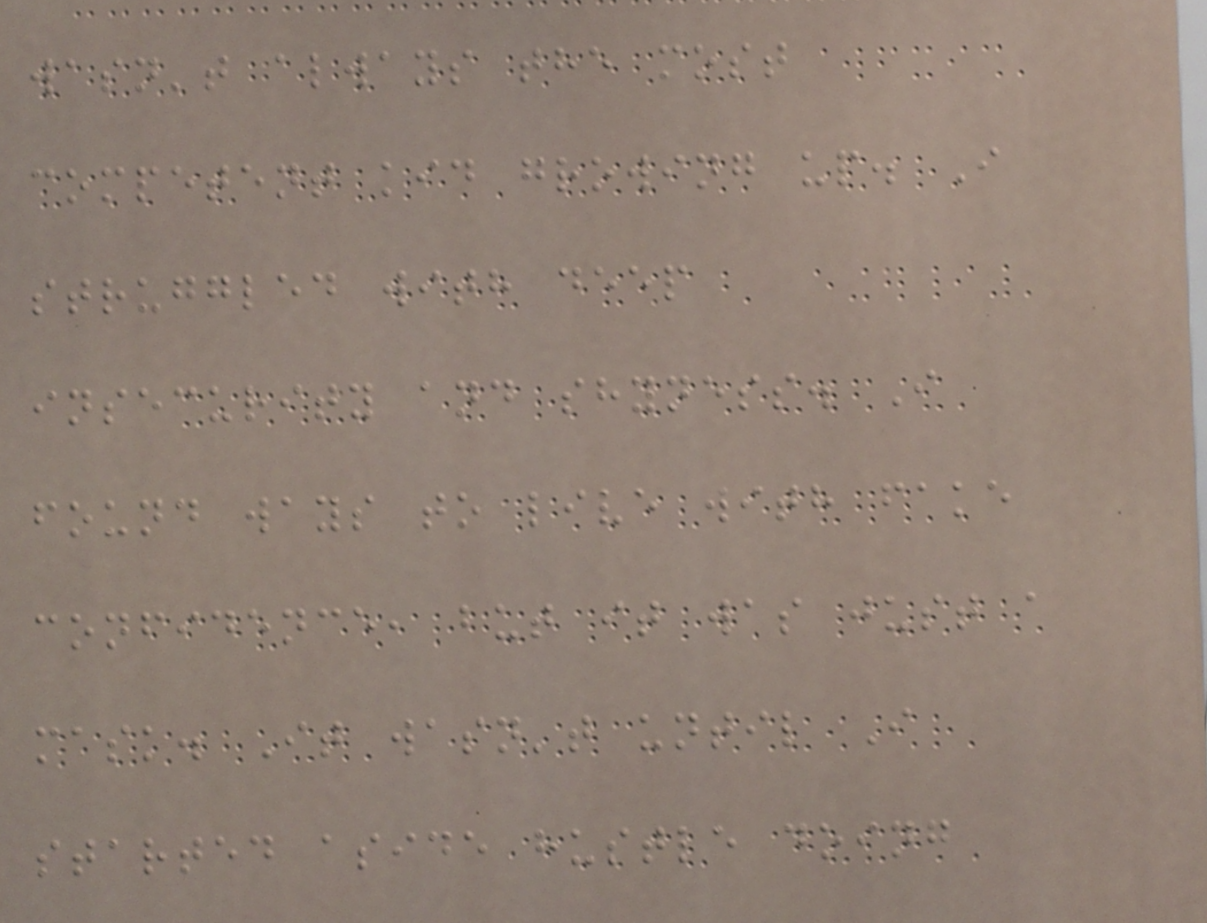wasn't always the most
competent kid growing up. I
struggled with deep
insecurity and shyness. I
found ways to live with fake
confidence, but it was just a
mask. It wasn't until I
started aside hustle doing
